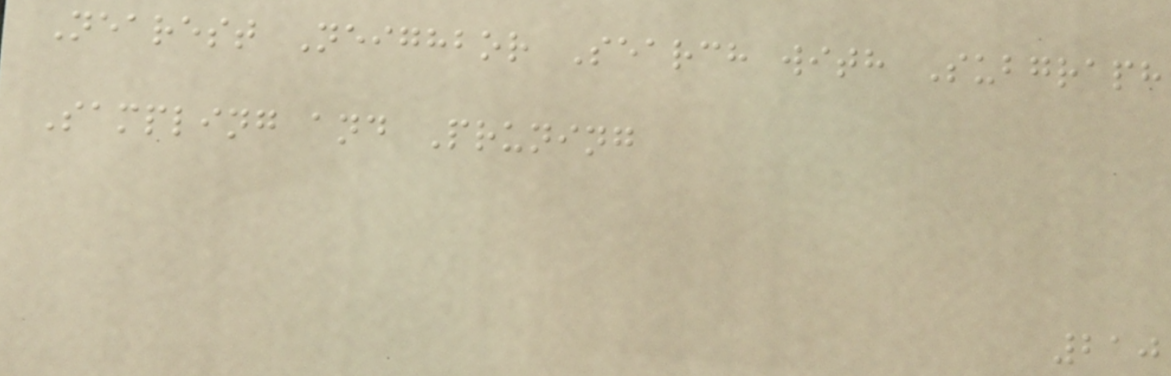Nearest Neighbor Search with Subgraph
Sampling and Pruning
210
